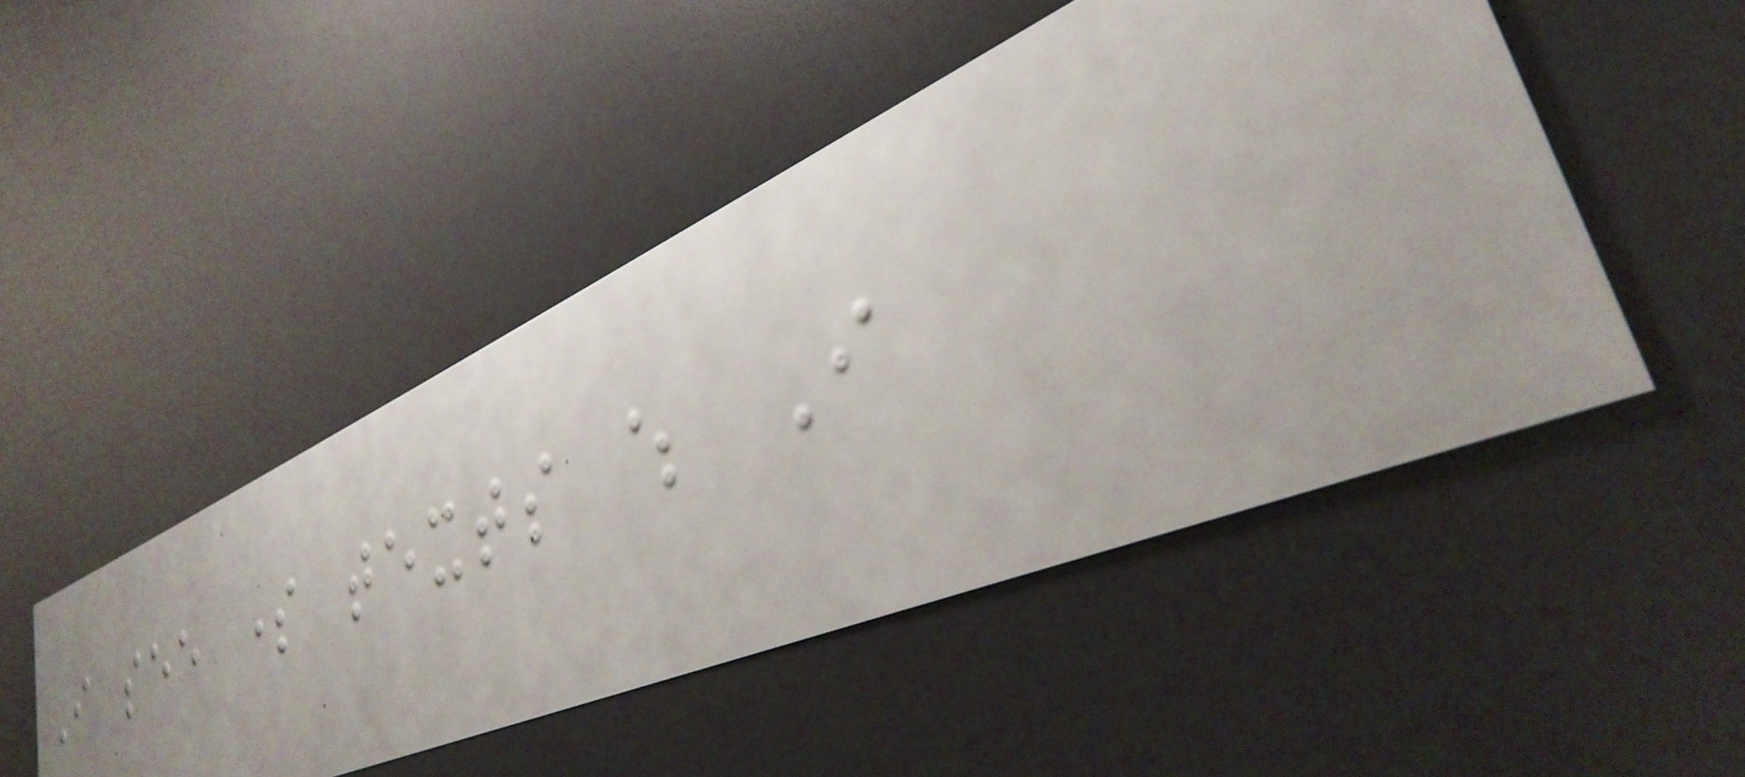I see some texts which I
